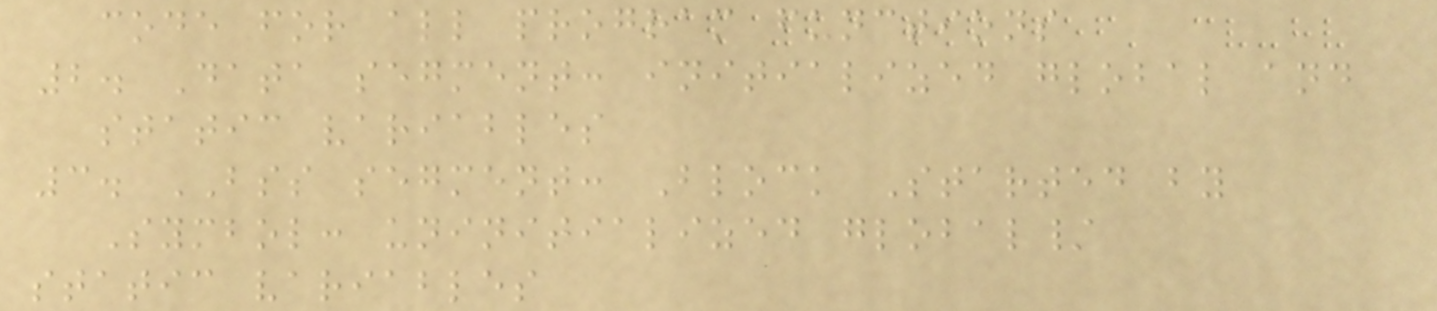code for all program functions
2. Data segment: initialized global and
static variables
3. BSS segment: Block Started by
Symbol: uninitialized global/
static variables
